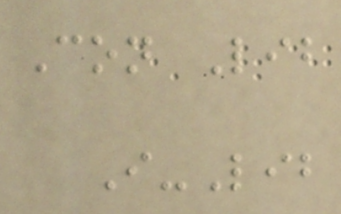Con Lib
I-Lib
